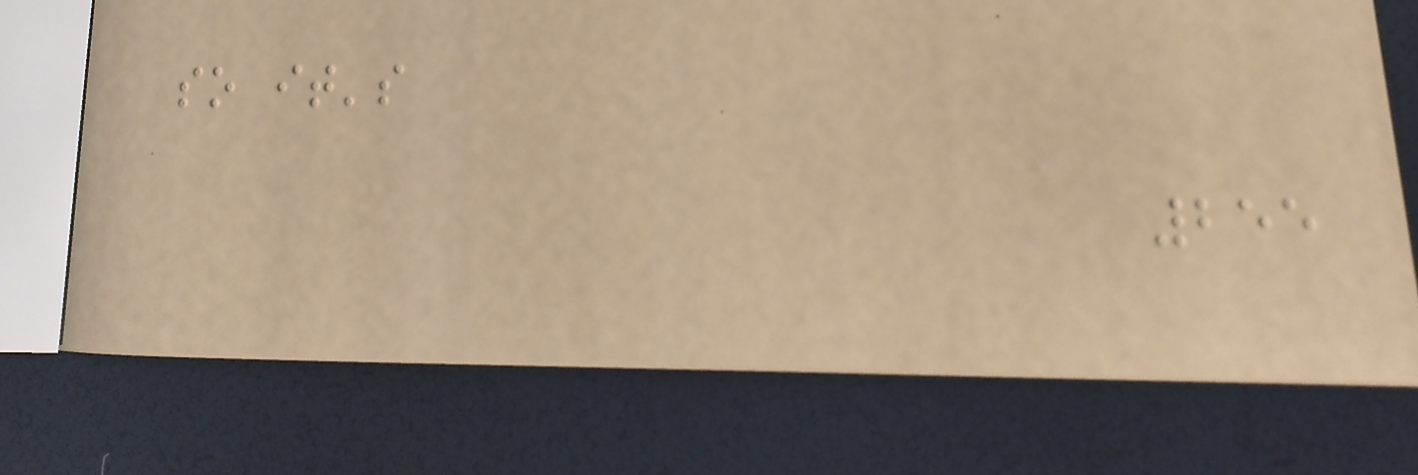so it's
255
